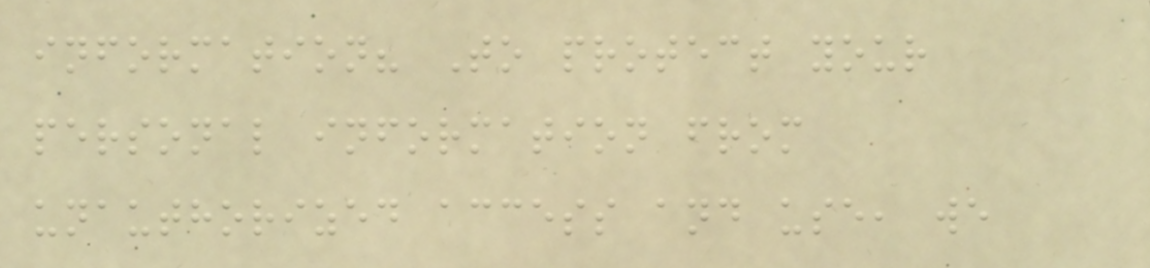information? To protect your
personal information from
unauthorized access and use, we
